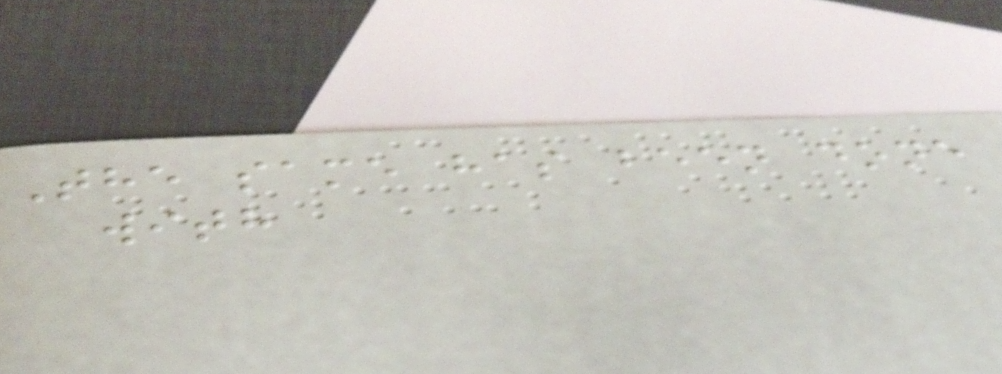The same has been done
with
